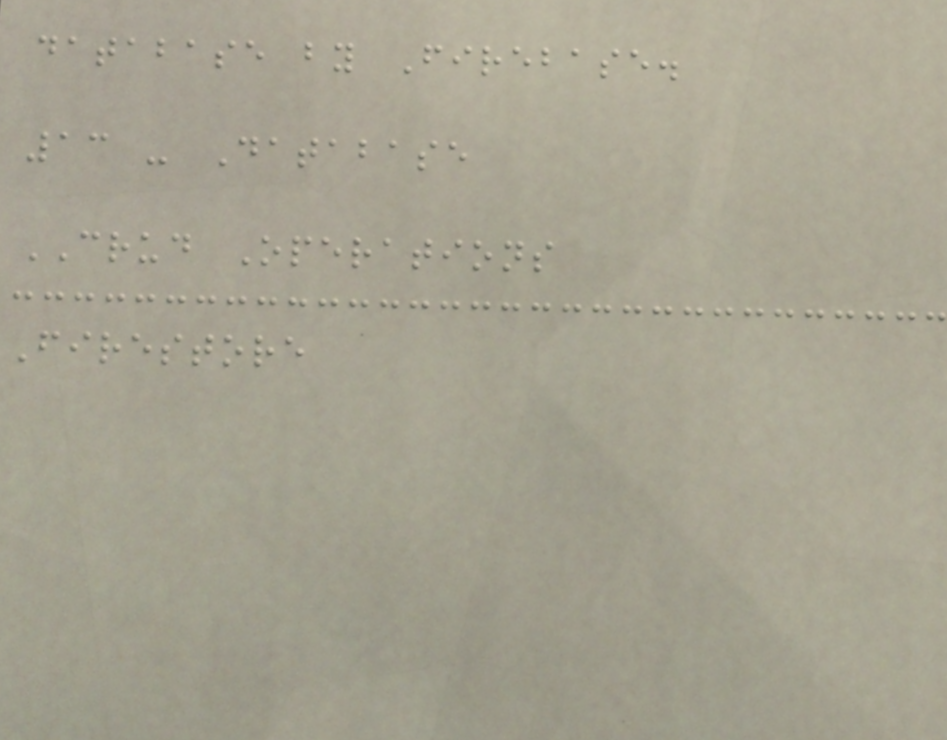database by Firebase.
13 - Database
CRUD Operations
Firestore
